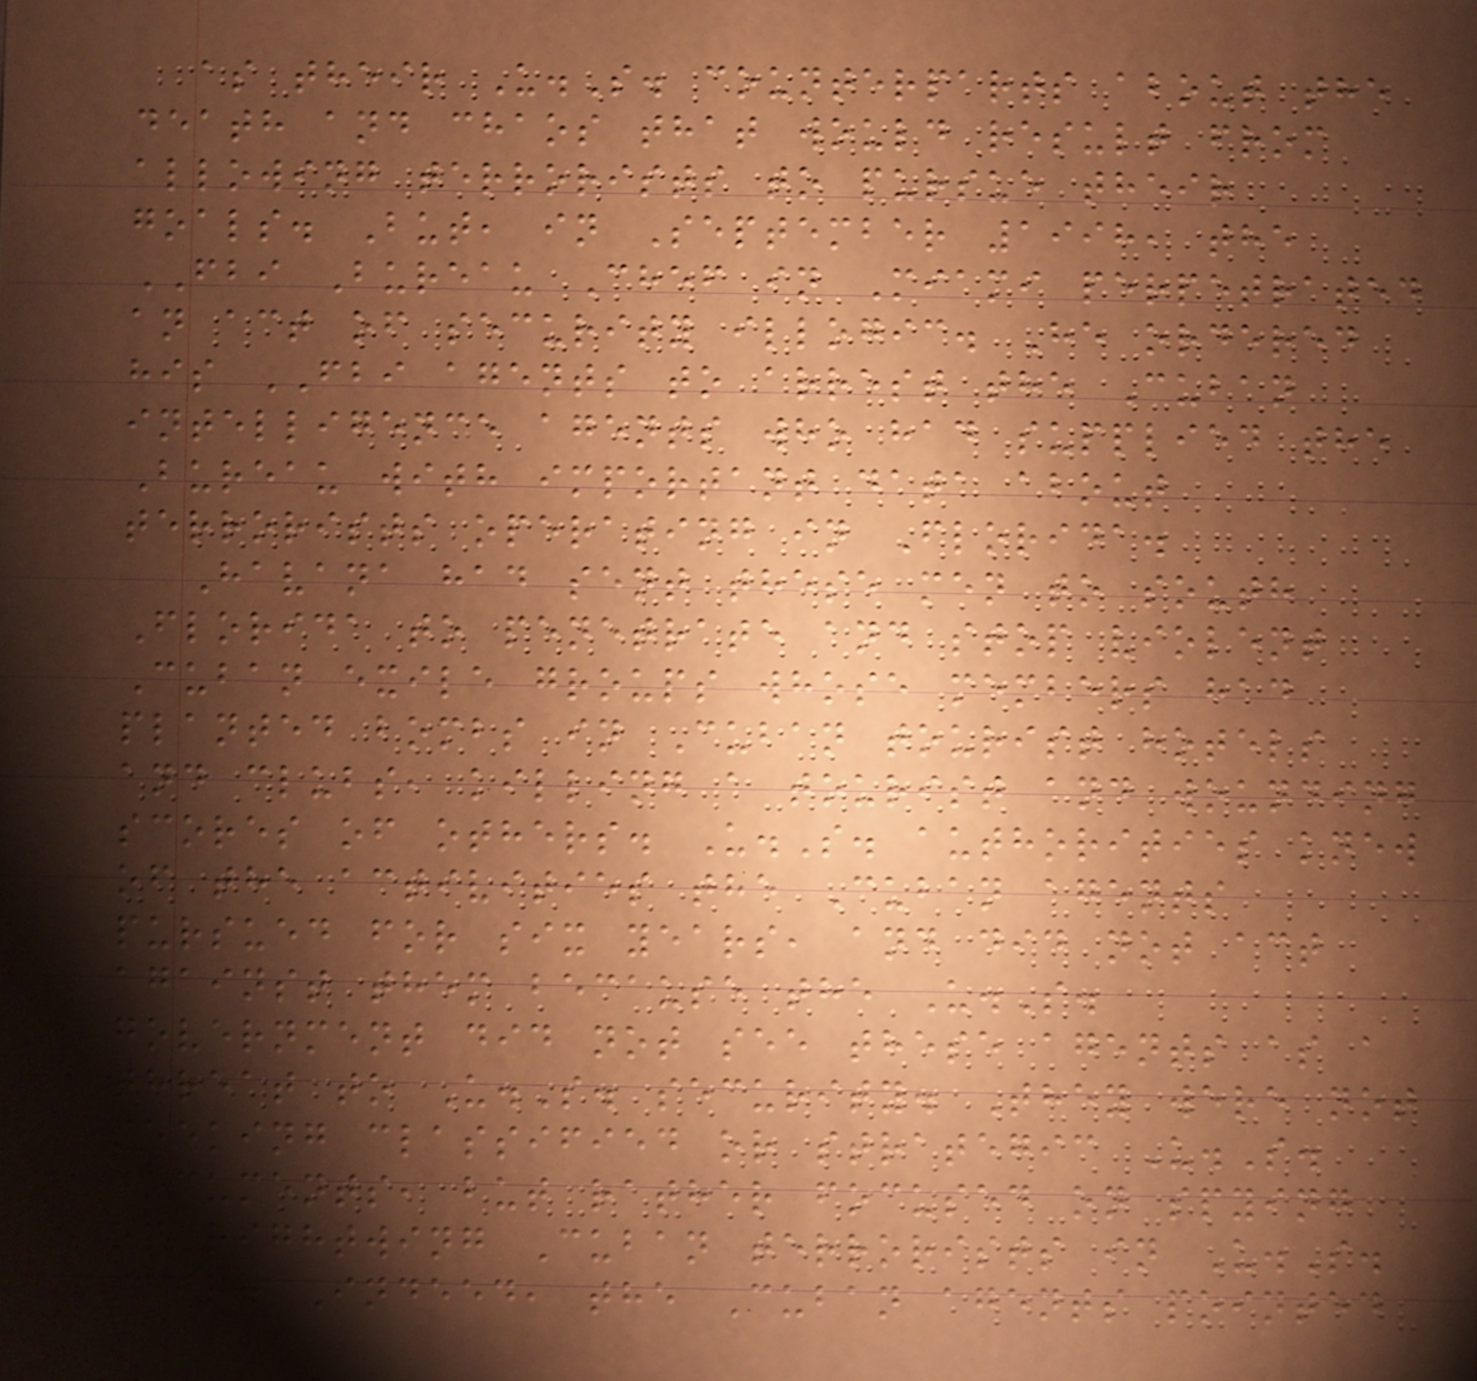as their U.S. counterparts about the
death and chaos that would result from
allowing terrorists to pursue their
goals. But, in September 1998, the
FBI Bureau Chef in Miami perpetrated
an act of security illogic. He ordered
his FBI agents to arrest the Cuban
intelligence agents who had supplied the
Bureau with important data about
terrorists operating in Florida.
Havana had sent these men to south
Florida to penetrate and stop violent
Cuban exile groups whose members had
planted bombs in Cuban tourist hotels
and clubs, killing a tourist and wounding
scores of others. U.S. authorities knew
of the activities the Cuban agents
pursued for six years, and did not act
against them because the U.S.
government did not see these agents as a
threat to U.S. security. They were not
seeking classified or strategic U.S.
documents, but rather focused on spying
on rightwing Cuban terrorists in U.S.
soil. Indeed, the Cuban agents pointed
